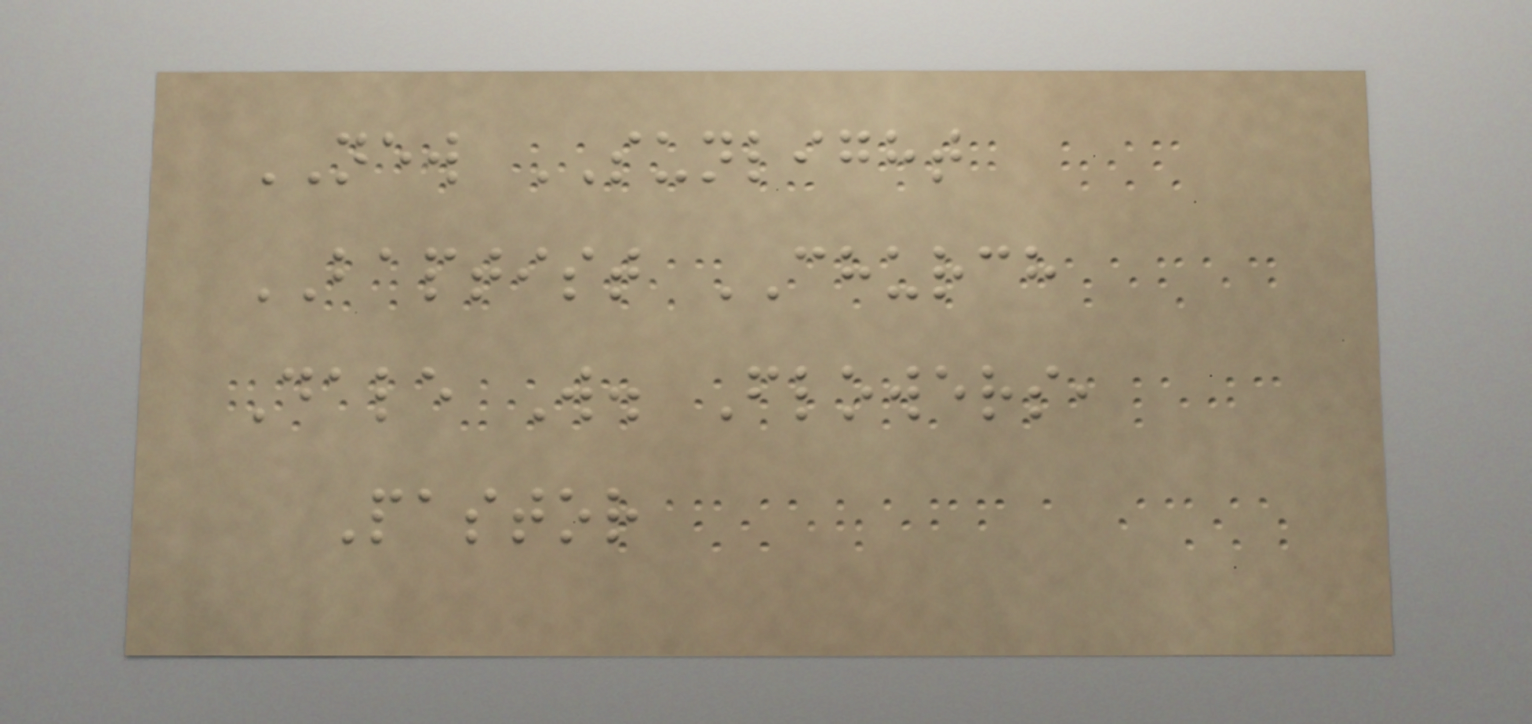NEW SUNLIGHT
BAPTIST CHURCH
Dale W. Flowers,
Pastor
